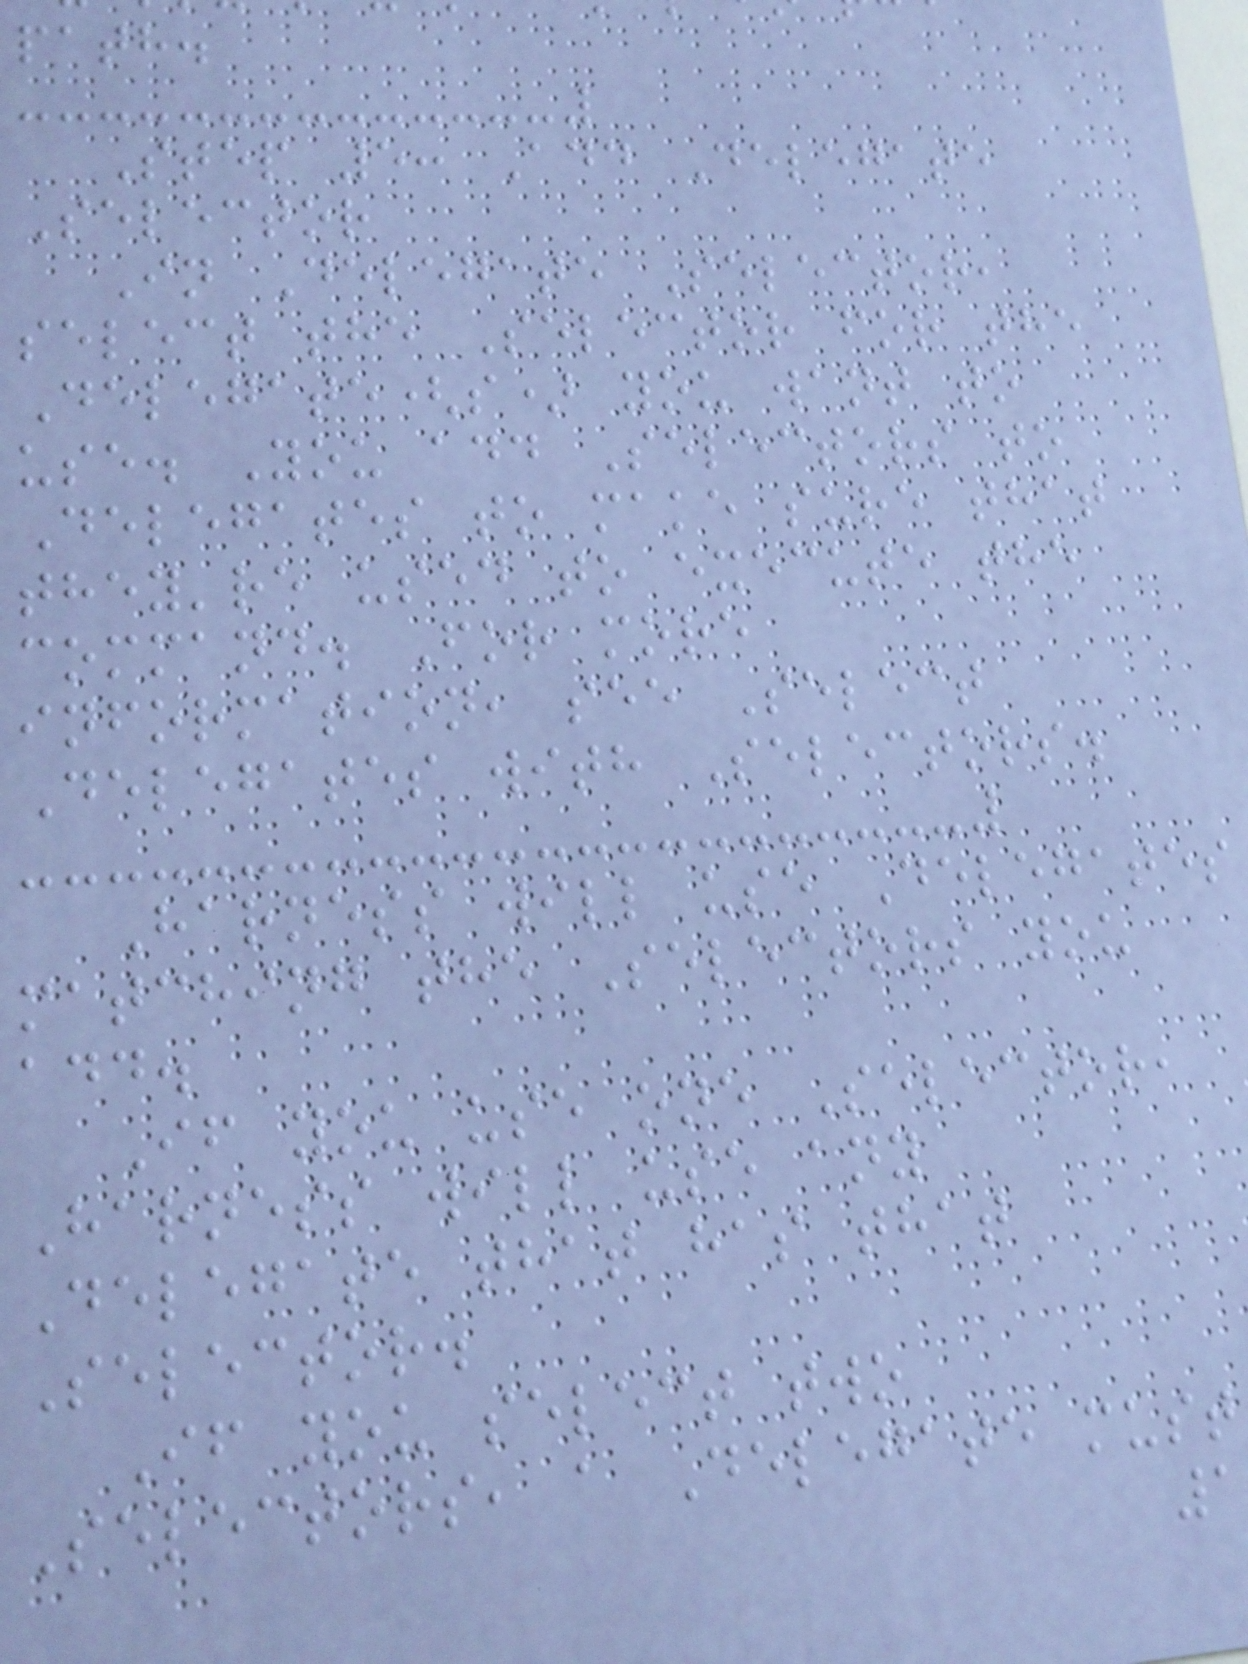path.
Step 5: Add Delegate
Selector
In Delegate Selector,
select the Selector for the
Delegate(s) you want to
use. You add Selectors to
Delegates to make sure that
they're used to execute the
command. For more
information, see Select
Delegates with Selectors.
Harness will use Delegates
matching the Selectors you
add.
If you use one Selector,
Harness will use any
Delegate that has that
Selector.
If you select two
Selectors, a Delegate must
